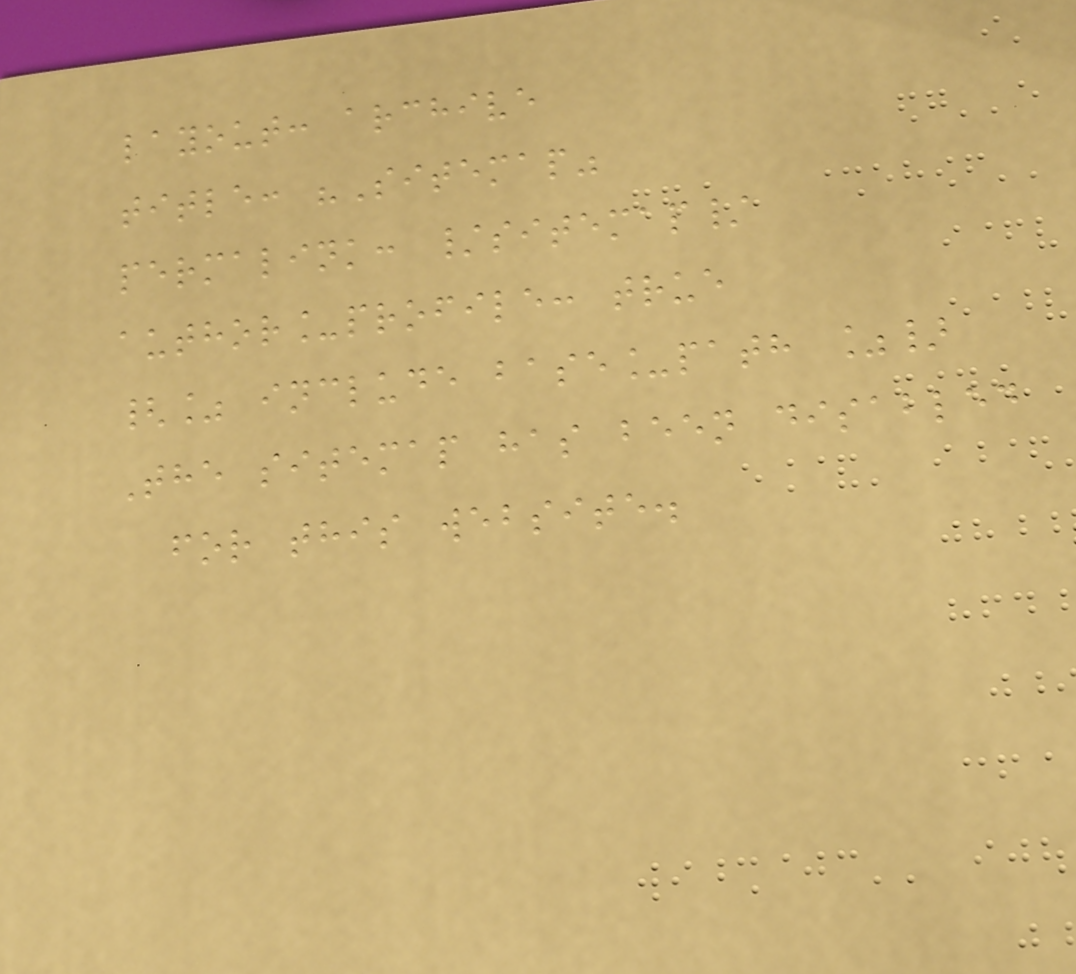layout: archive
title: "Sitemap"
permalink: /sitemap/
author_profile: true
{% include base_path %}
The sitemap has been disabled
for this website.
